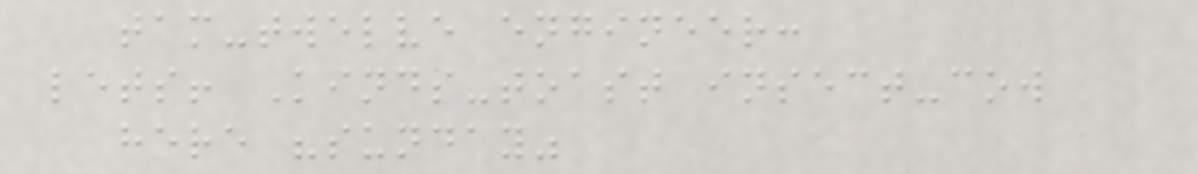tam-twelve engineer:
lets! Kinds-toast insect-cow
here "sunday"
